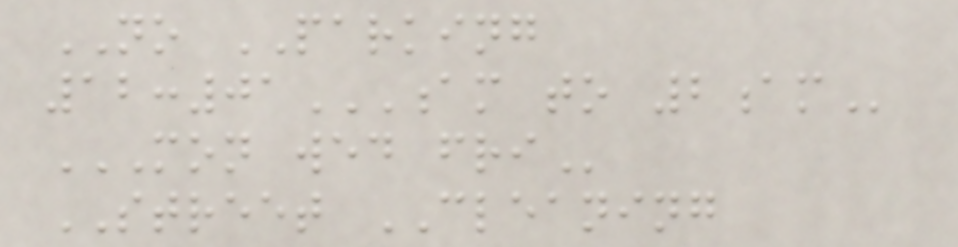NO PARKING
12:01AM TO 2AM
MON WED FRI
STREET CLEANING
